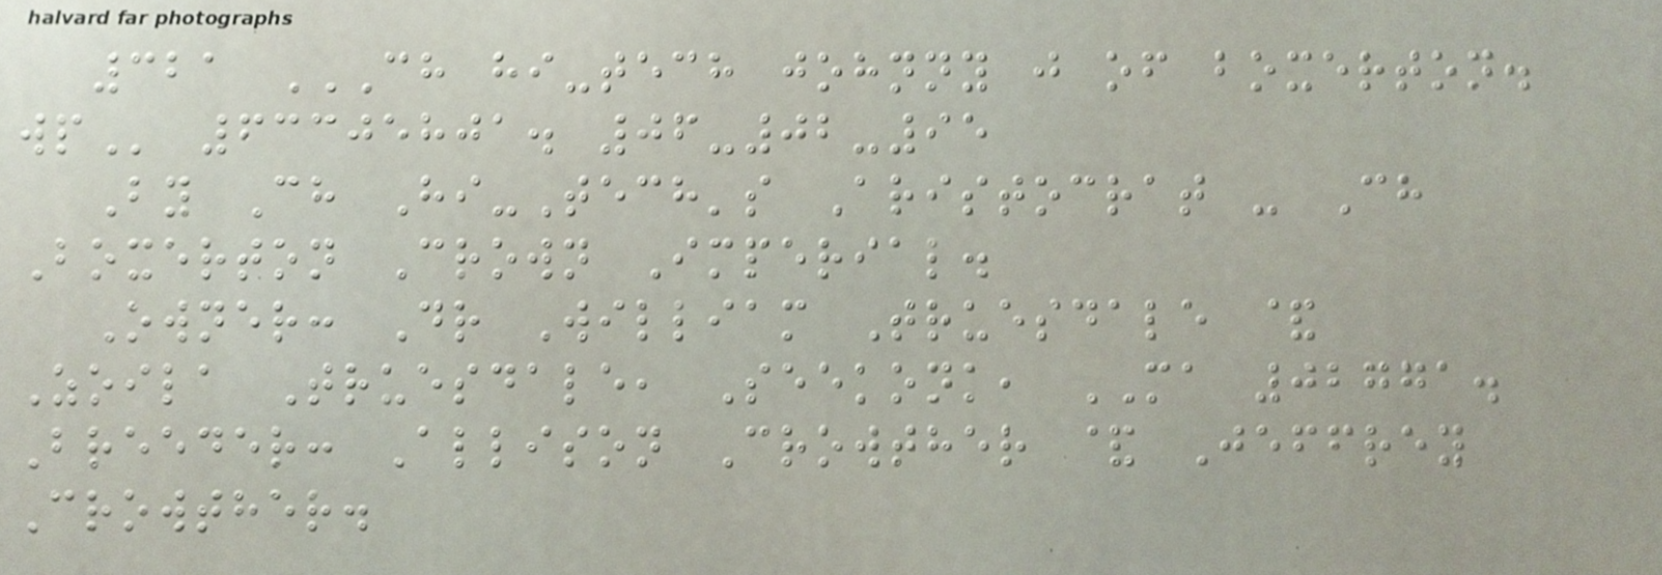321 CH HI-TECH JOHNNY J OF BOXERTON.
WP 63305801. 06-02-95
By Ch Hi-Tech's Aristocrat - Ch
Boxerton Crown Imperial.
Owner: Dr William Truesdale &
Zoila Truesdale, Seekonk, MA 02771.
Breeder: Allison Crowther & Jeffrey
Crowther.
